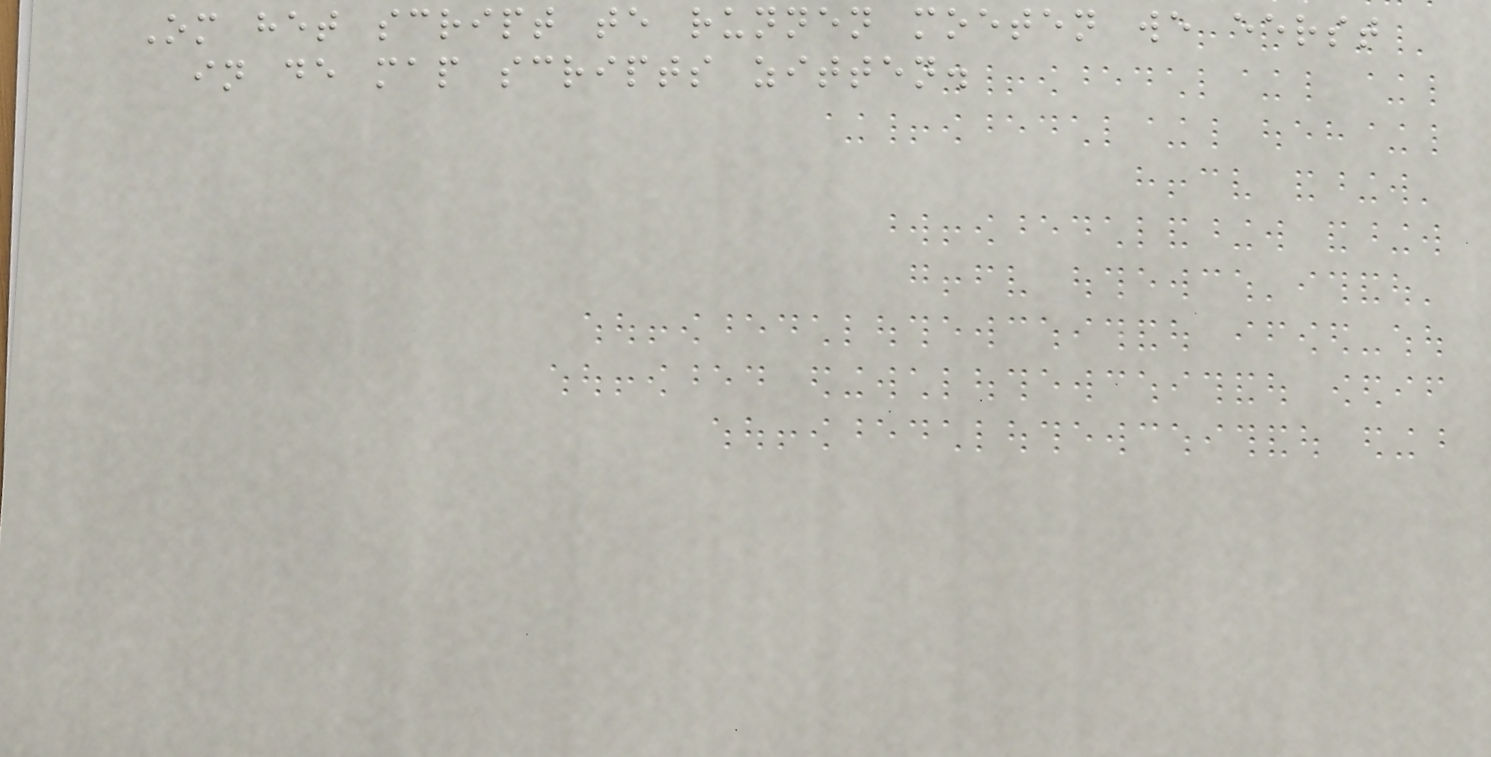Om het script te runnen moeten we eerst
in de map scripts zitten.
